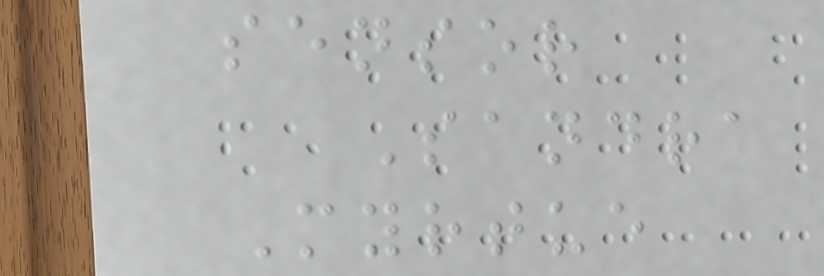sensor
Sandra
Myrtue
